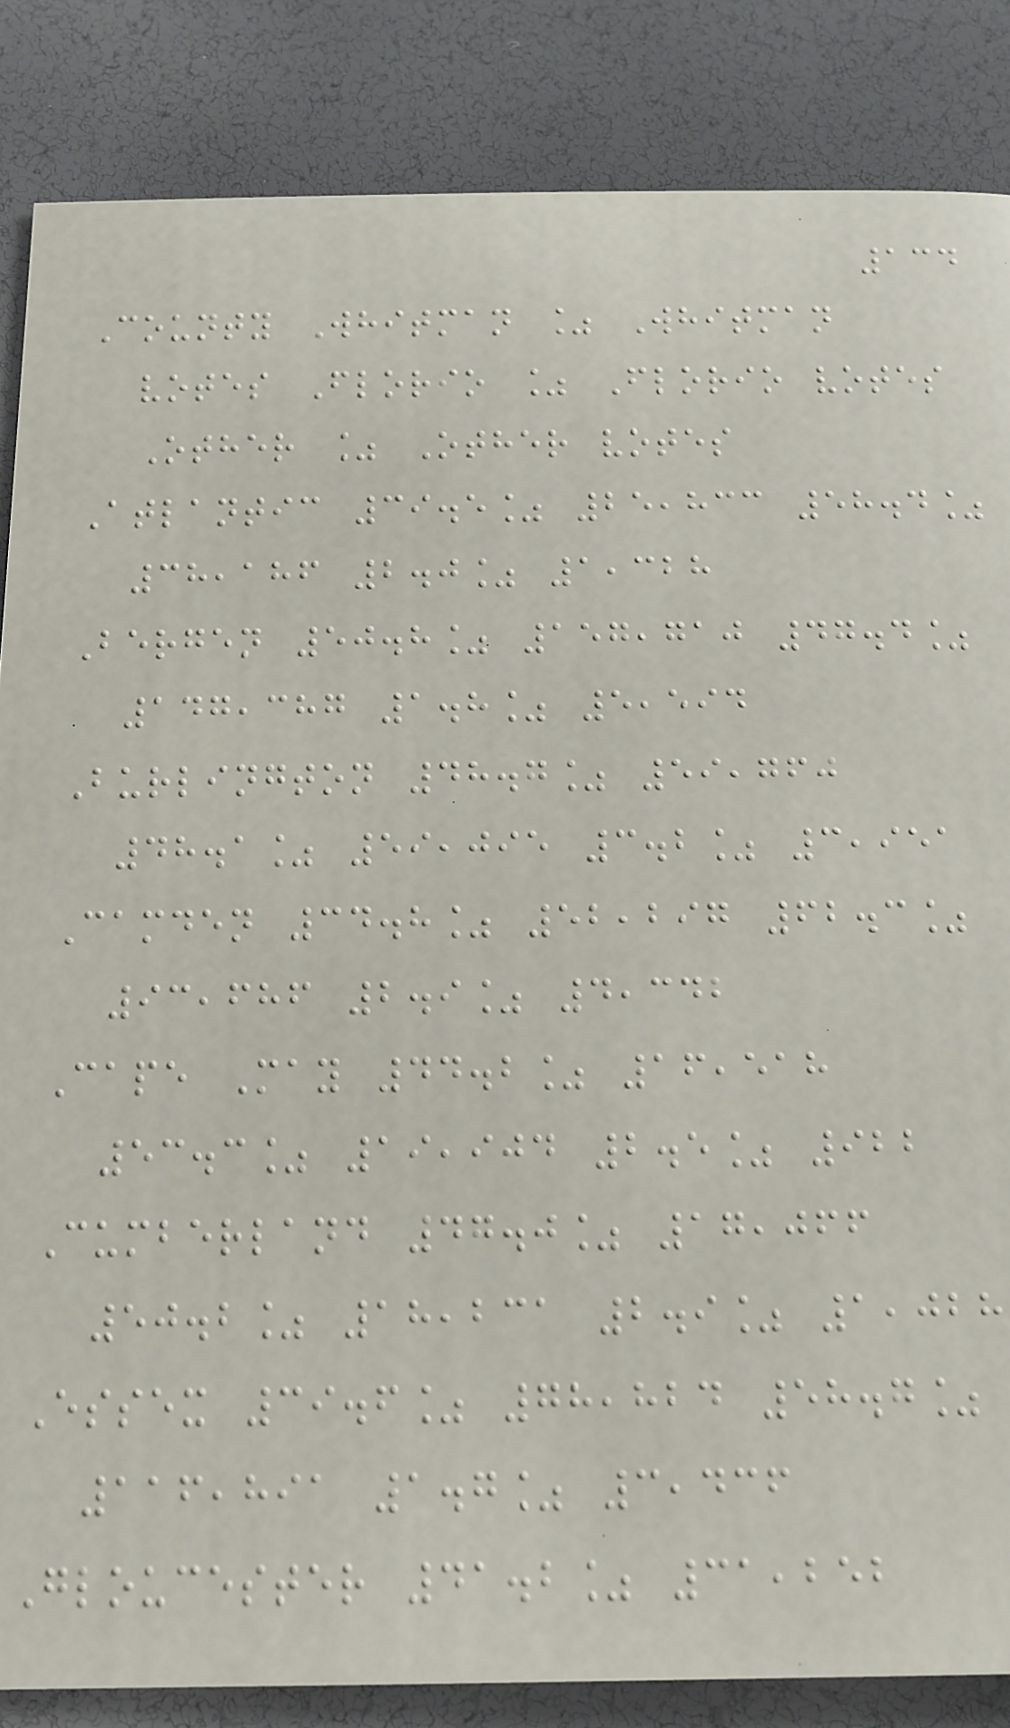134
County Whitman % Whitman
votes Florio % Florio votes
Other % Other votes
Atlantic 39.5% 25,833 58.4%
38,186 2.0% 1,328
Bergen 50.8% 157,710 47.4%
147,387 1.8% 5,594
Burlington 48.7% 59,760
48.1% 59,095 3.2% 3,951
Camden 34.8% 52,297 62.3%
93,686 2.9% 4,342
Cape May 44.2% 16,518
53.3% 19,904 2.5% 922
Cumberland 47.0% 17,066
50.2% 18,231 2.9% 1,028
Essex 39.6% 78,824 58.7%
116,891 1.7% 3,436
Gloucester 41.2% 31,252
